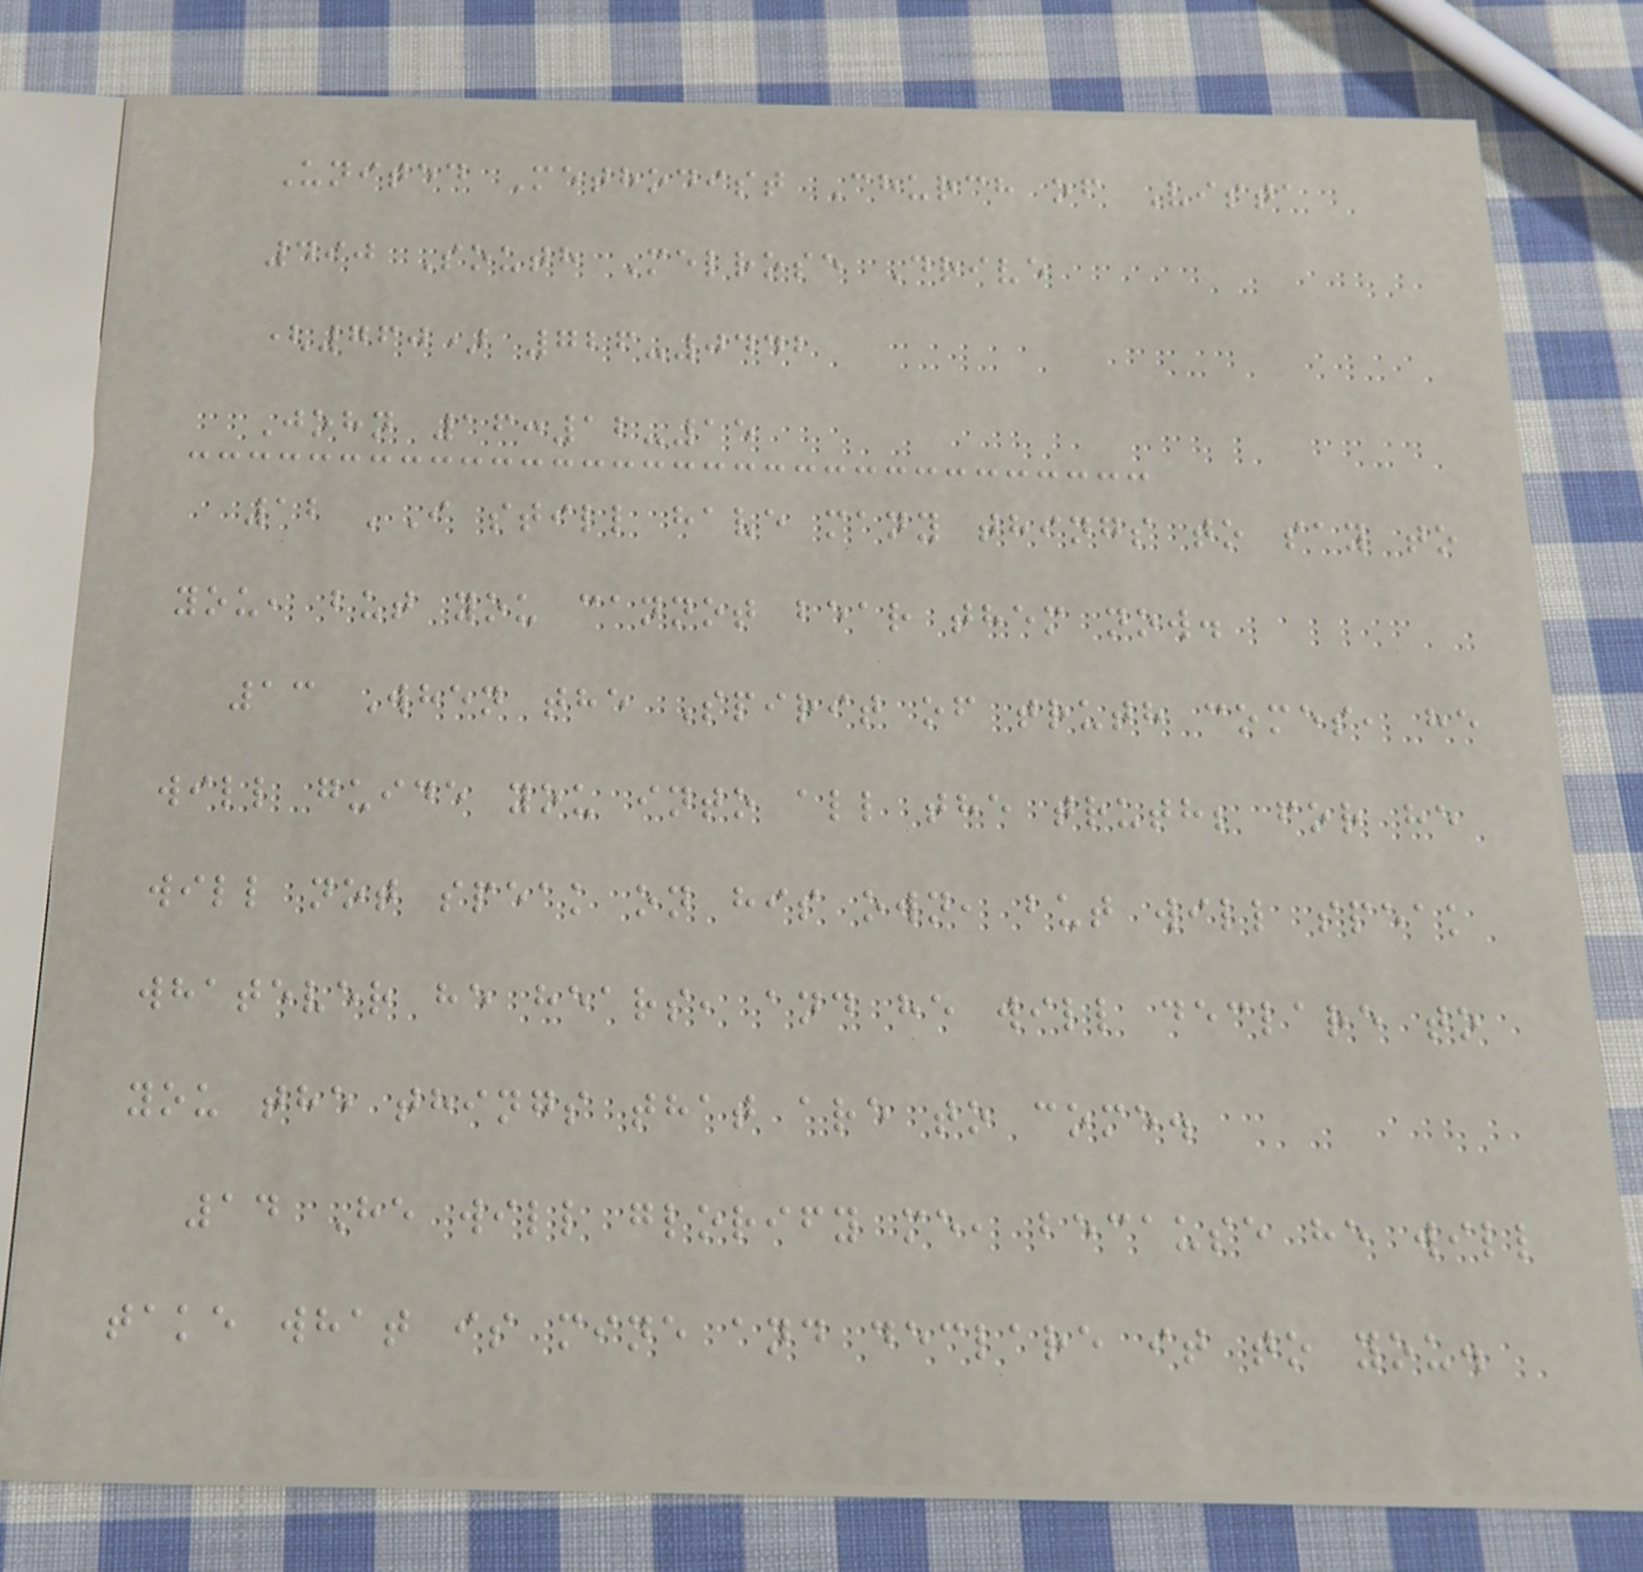United Methodist Church of Vista
490 South Melrose Drive
(760) 726-0442
John 16:12-15
12 'I still have many things to say to
you, but you cannot bear them now.
13 When the Spirit of truth comes, he
will guide you into all the truth; for he
will not speak on his own, but will speak
whatever he hears, and he will declare to
you the things that are to come.
14 He will glorify me, because he will
take what is mine and declare it to you.
